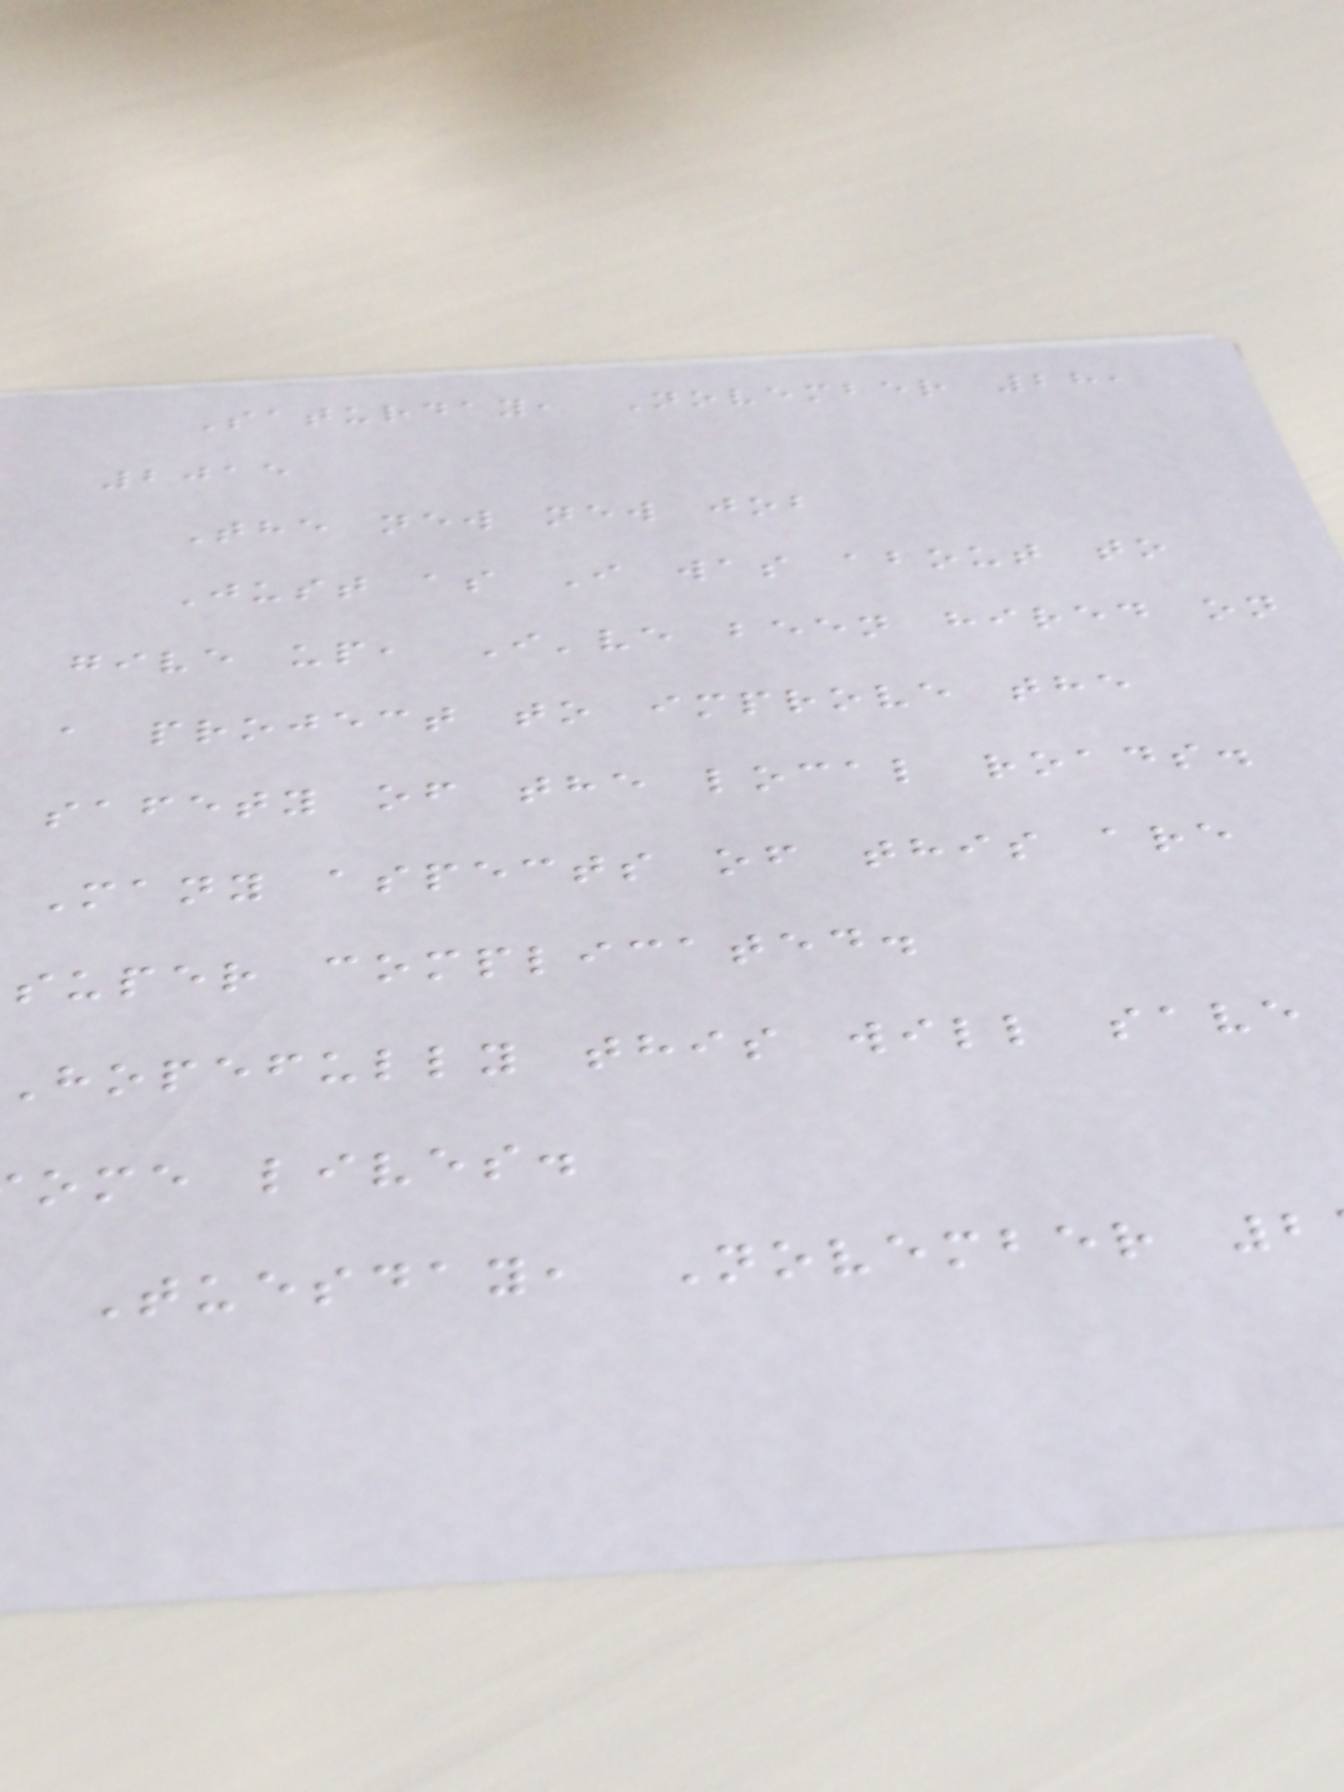Saturday, November 28,
2015
The new new job
Just as I was about to
give up, I've been hired on
a project to improve the
safety of the local roads.
Many aspects of this are
super complicated.
hopefully this will save
ome lives.
Tuesday, November 2
